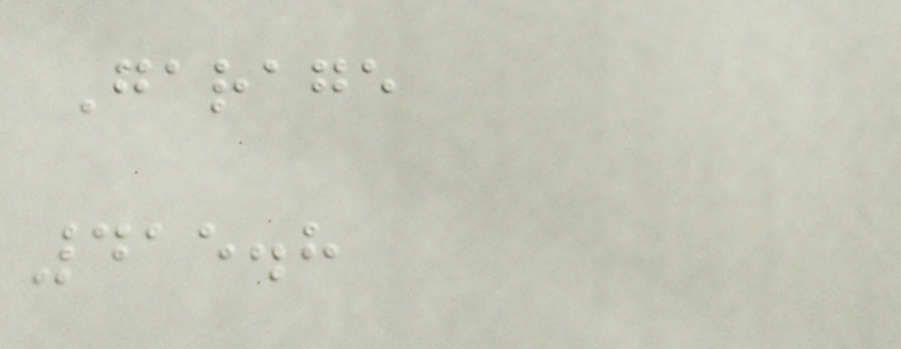Garage
415.8
